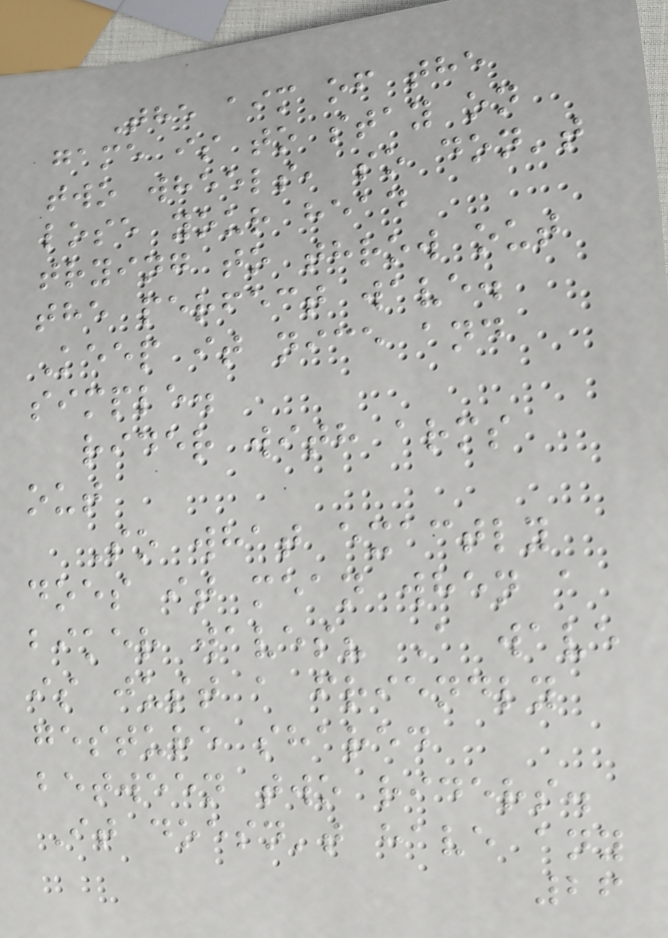The aim of the
game is to stay on
two wheels, so don't
lose your head
trying to throw out
the perfect wave.
Keep it nice and
simple.
rider with arms
out
So what exactly
does it mean when a
biker waves? A wave
is just a friendly
gesture shared
between two riders.
It doesn't have any
26
